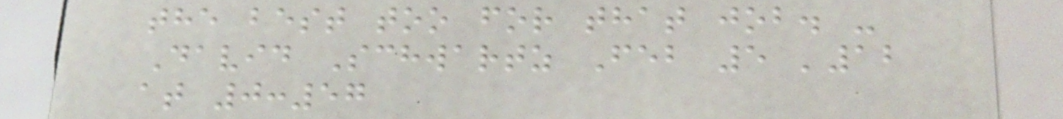the best too for that job. -
David Schwartz Feb 5 '12
at 0:57
